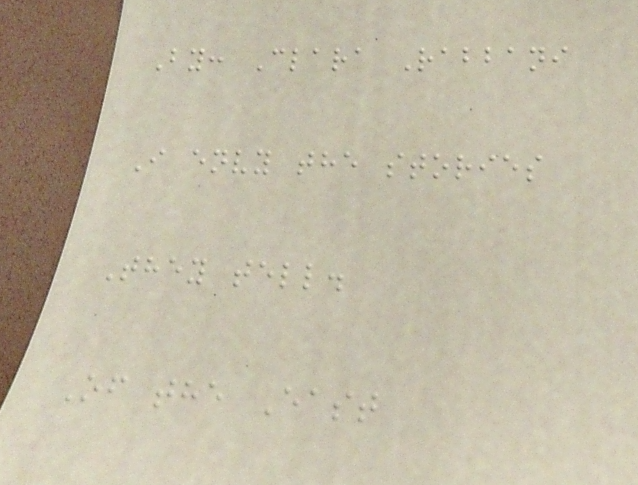By: Clara Rabbani
I envy the stories
They tell.
Of the East
